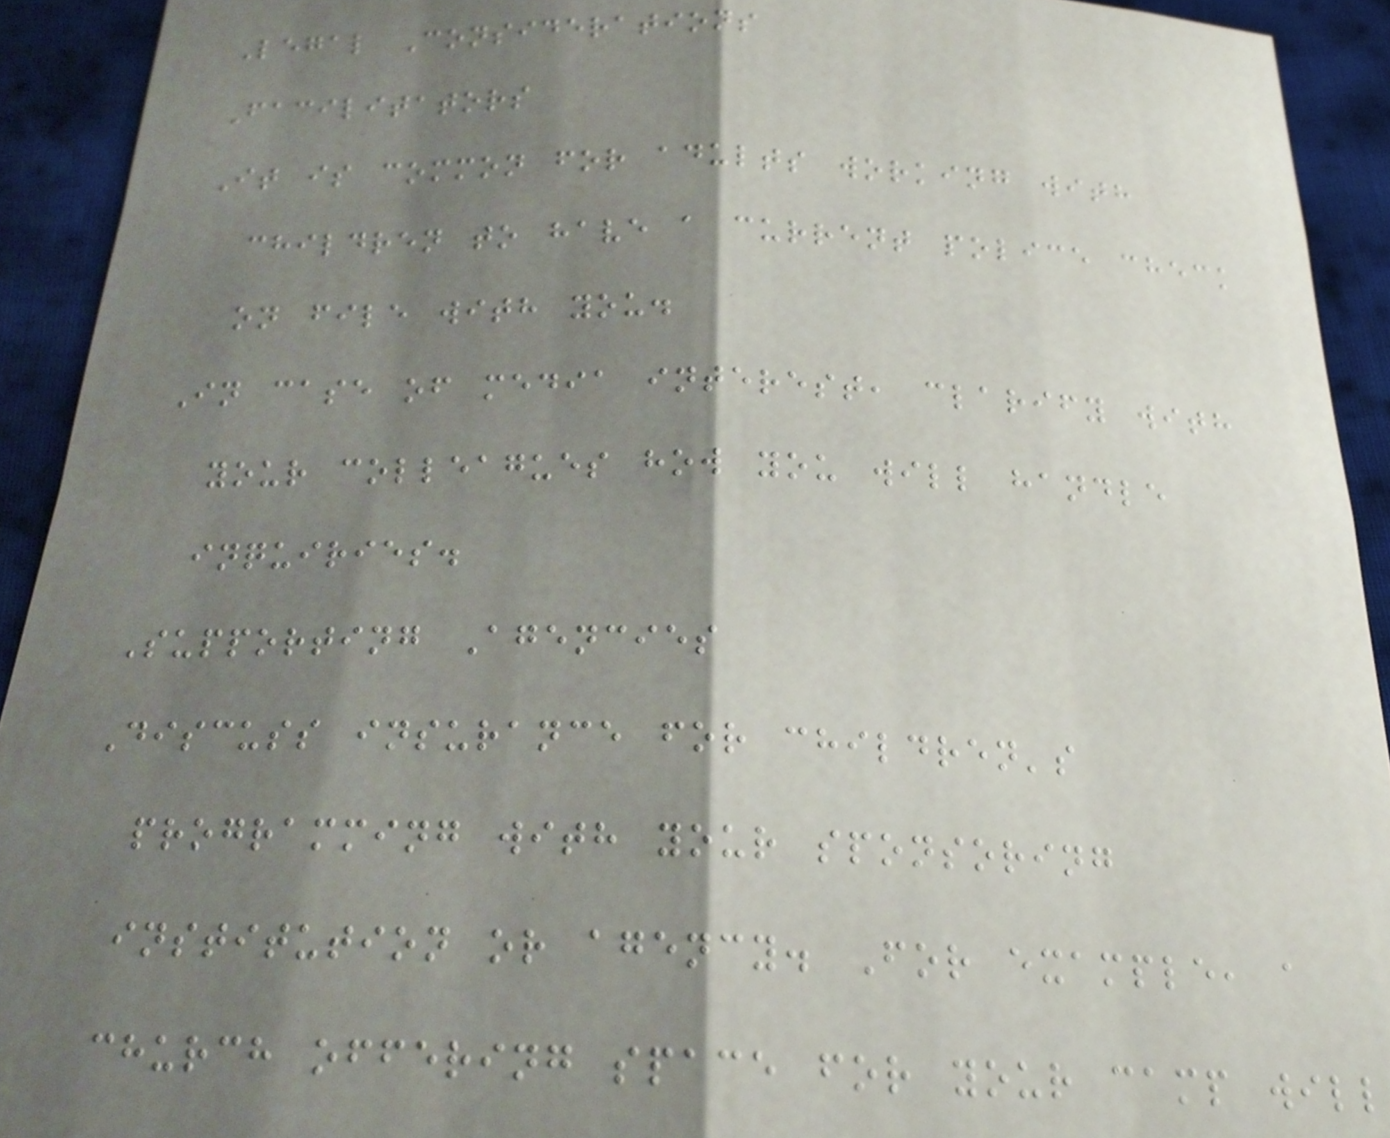Legal Considerations
Facilitators
It is common for adults working with
children to have a current police check
on file with you.
In case of media interest, clarify with
your colleagues how you will handle
inquiries.
Supporting Agencies
Discuss insurance for children's
programming with your sponsoring
institution or agency. For example, a
church offering space for your camp will
